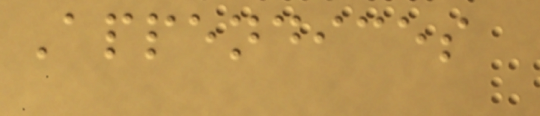Appendices
